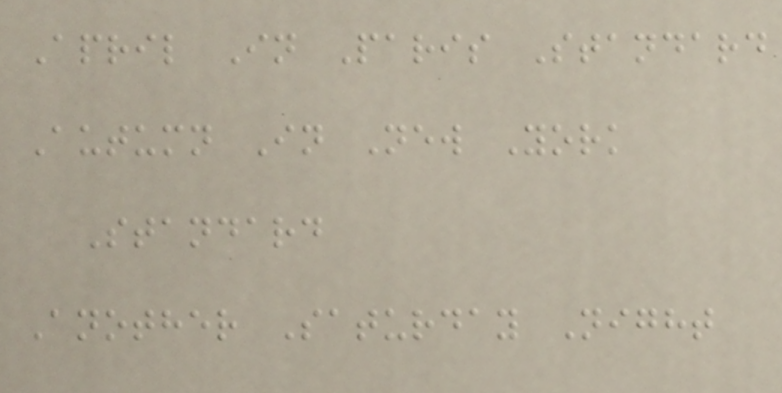April In Paris Standard
Autumn In New York
Standard
Another Saturday Night
